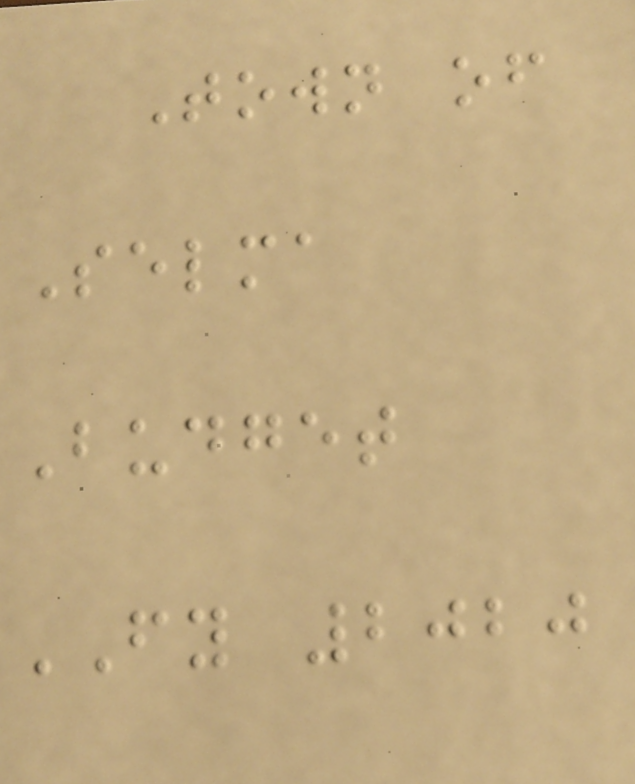Town of
Selma
Budget
FY 2020
